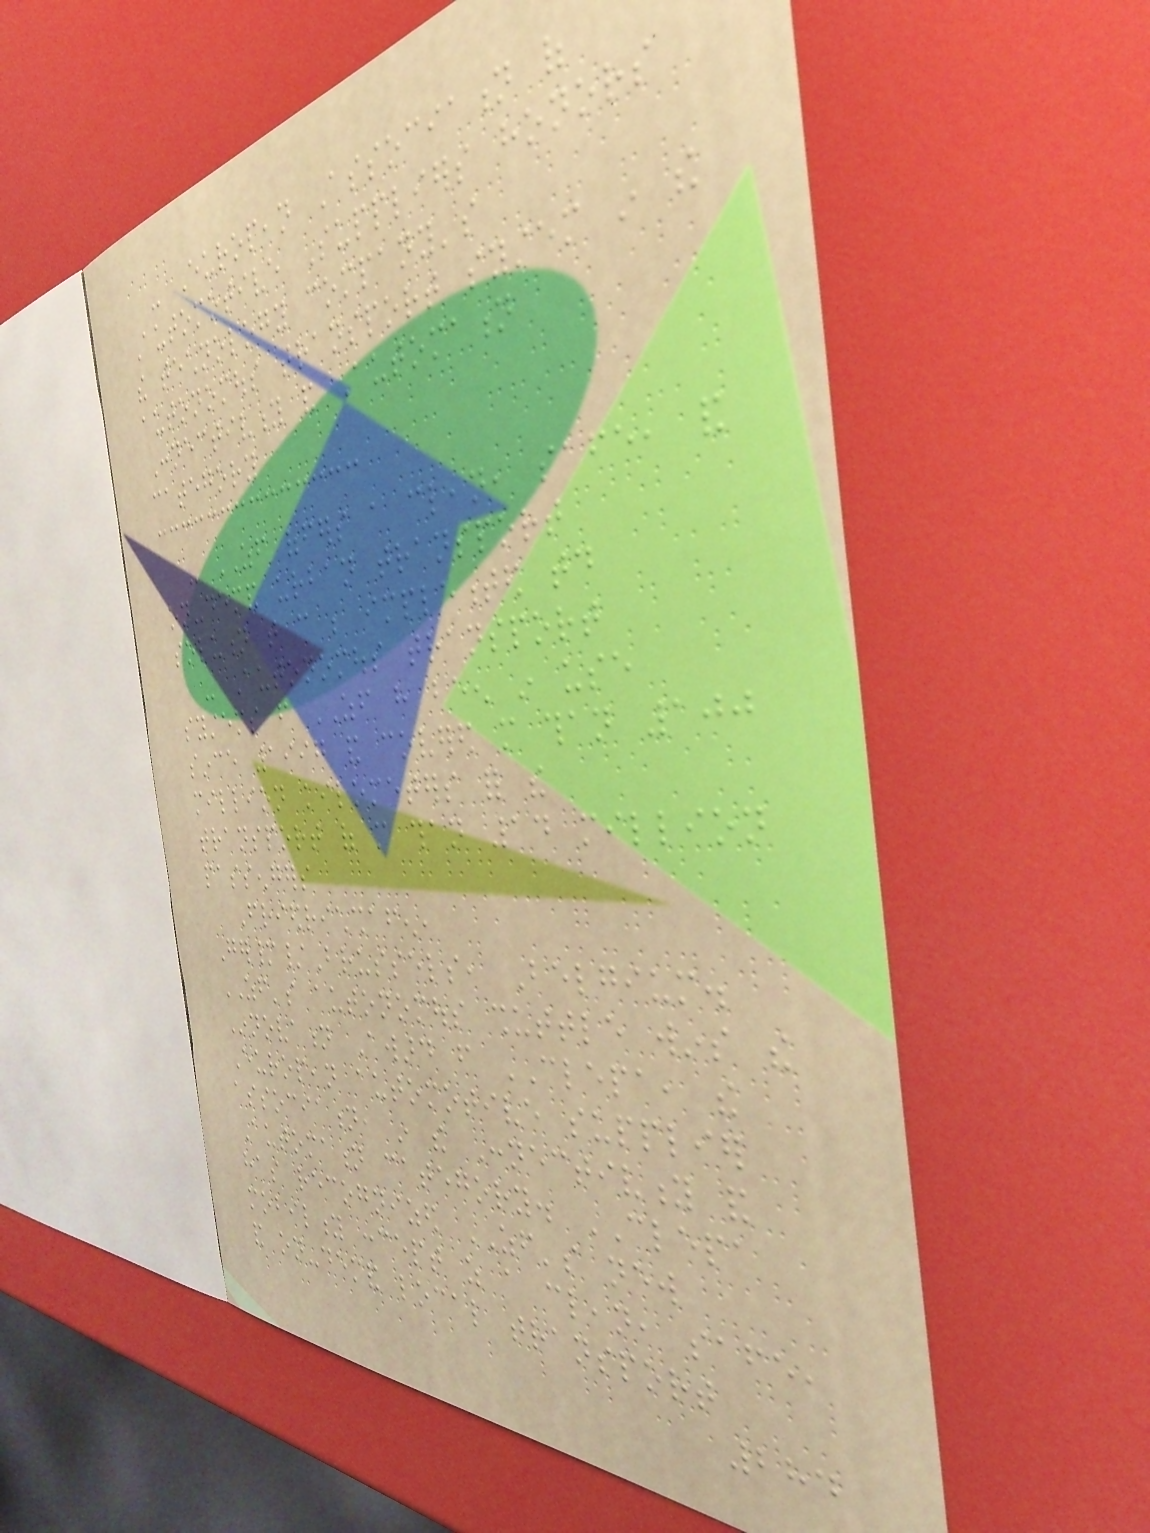- European Association of
Automotive Suppliers honors
the technology company's
autonomous transport system in the
Connectivity and Automation
category
- ZF offers a clean, safe, and
on-demand urban transport
solution that can be implemented today
- Autonomous transport
systems from ZF have been in use
since 1997 and covered more than 100
million kilometers for the
transport of more than 14 million
passengers
Friedrichshafen,
Germany/Brussels, Belgium.
ZF's autonomous shuttle wins the
Innovation Award from CLEPA, the
European automotive supplier
association, in the Connectivity and
Automation category. CLEPA
has recognized ZF's new
mobility concept as a clean, safe,
and on-demand local transport
284
